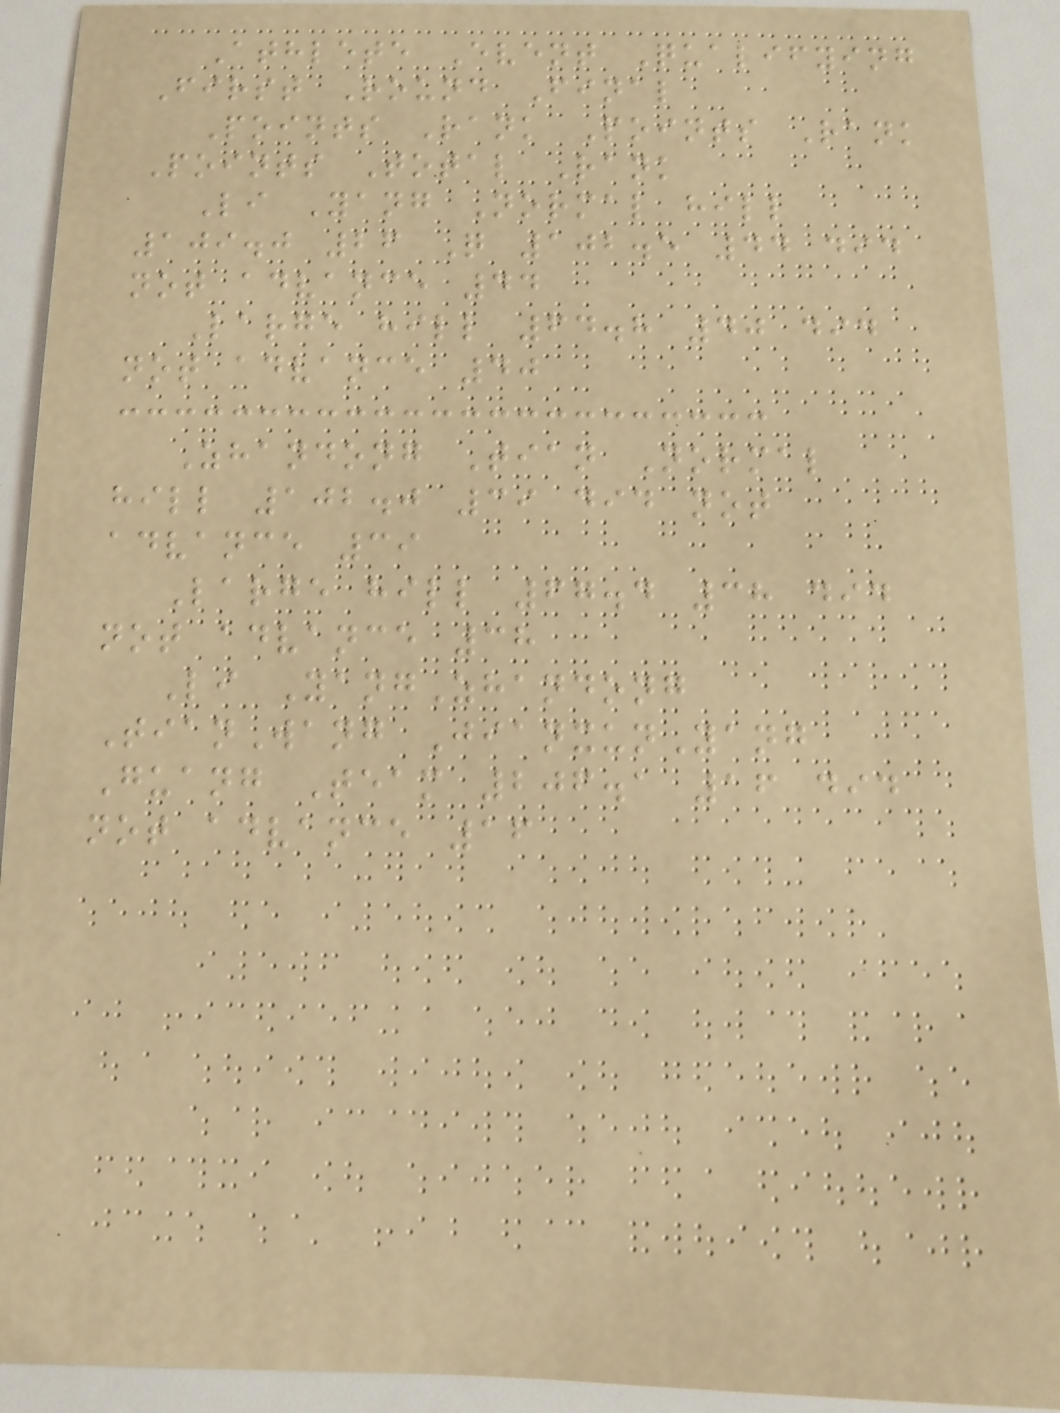Athlete Event Qualifying
First Round Final
Points Rank Points Rank
Points Total Rank
Li Yang Normal hill
109.0 26 Q 102.5 44 did
not advance 44
Large hill 64.8 40 did
not advance 40
Zhandong Tian Normal
hill 102.0 39 did not
advance 39
Large hill 67.4 38 did
not advance 38
Li YangZhandong
TianWang JianxunYang
Guang Team 206.1 16 did
not advance 16
